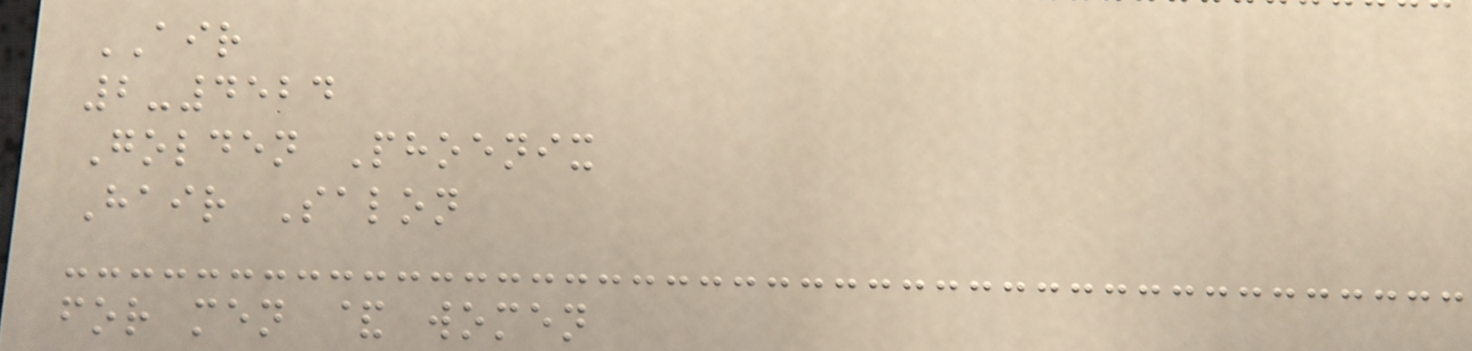AIR
2-4524
Golden Phoenix
Hair Salon
for men & women
